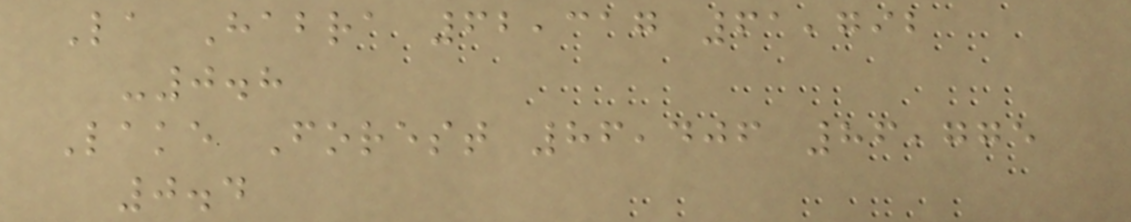La Habra 62,317 61,792
-0.8
Lake Forest 86,406 86,775
0.4
